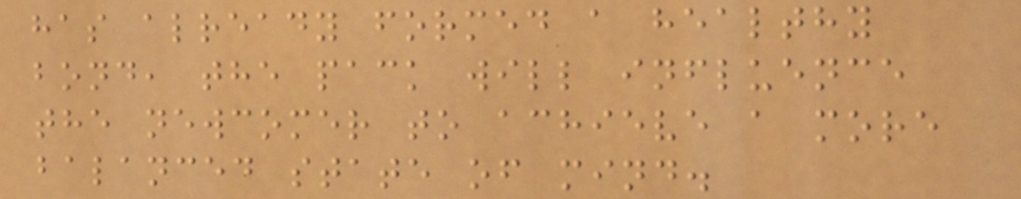has already formed a healthy
bond, the pack will influence
the newcomer to achieve a more
balanced state of mind.
